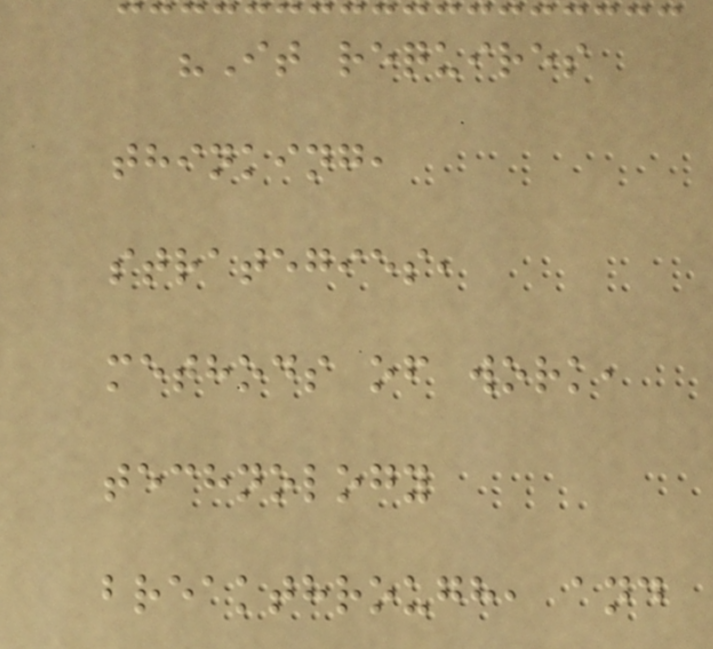"It requires
thinking,
strategies,
methods of work,
technology
breakthrough, and
